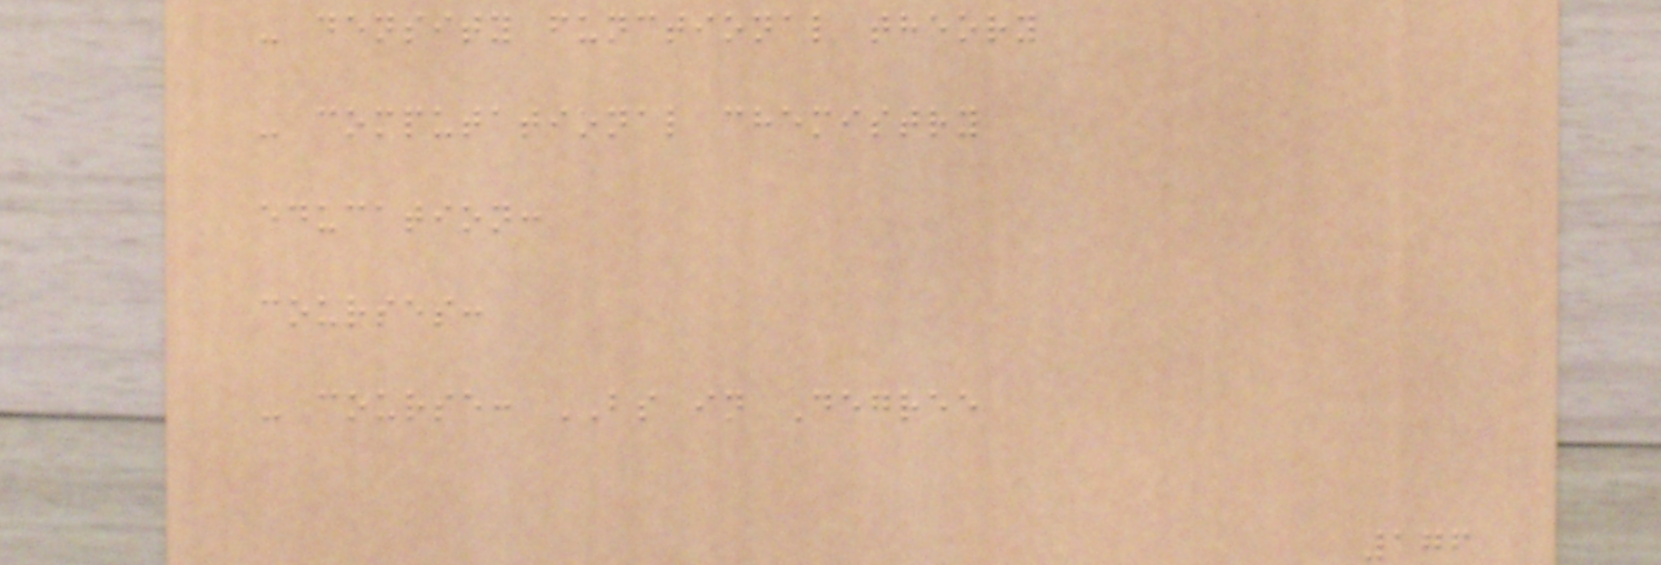- density functional theory
- computational chemistry
education:
courses:
- course: BS in Degree
176
